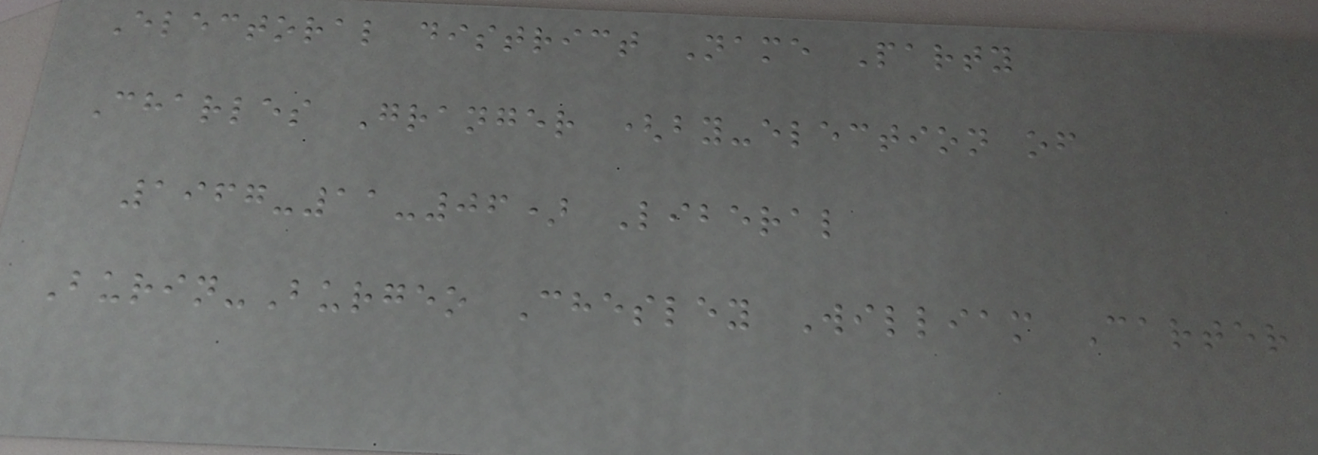Electoral district Name Party
Charles Granger (by-election of
1967-11-06) Liberal
Burin-Burgeo Chesley William Carter
